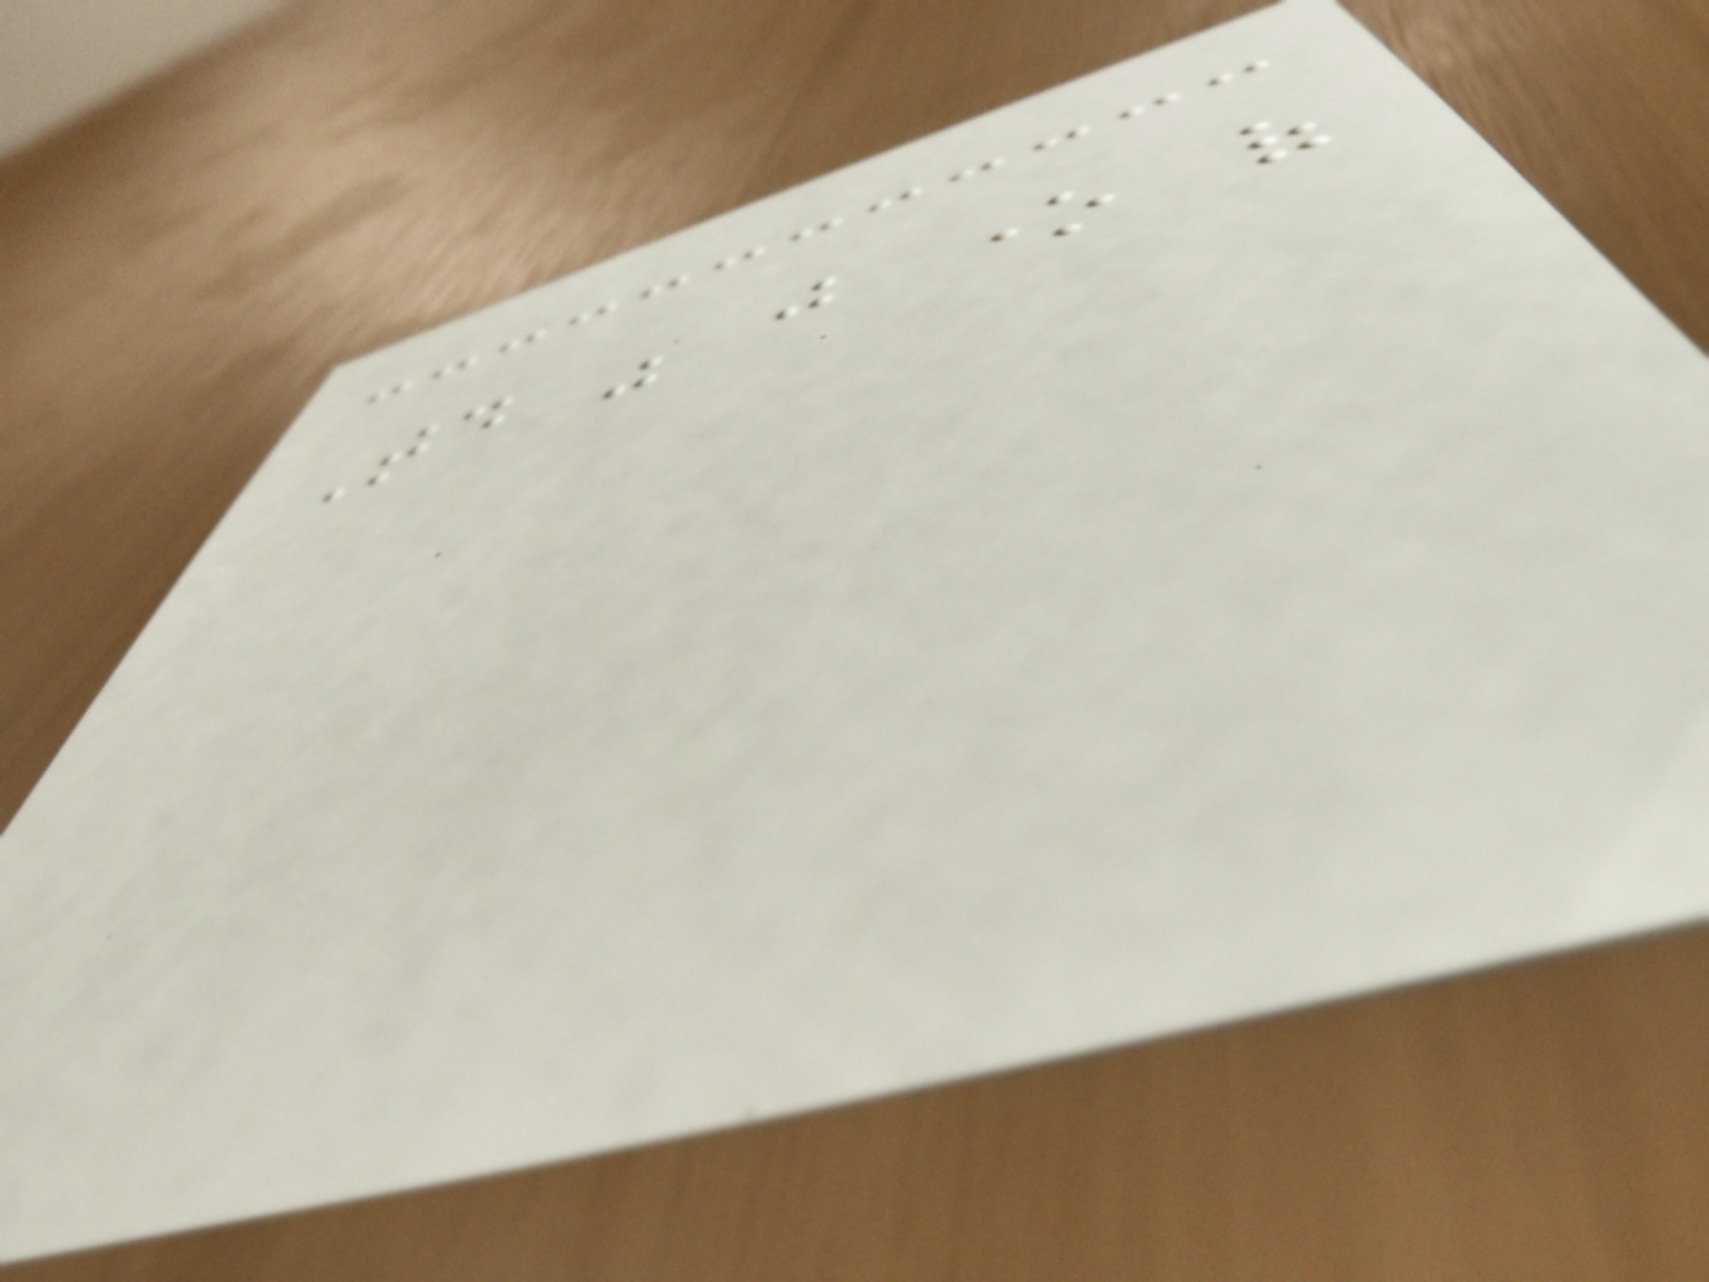Today was just one of
